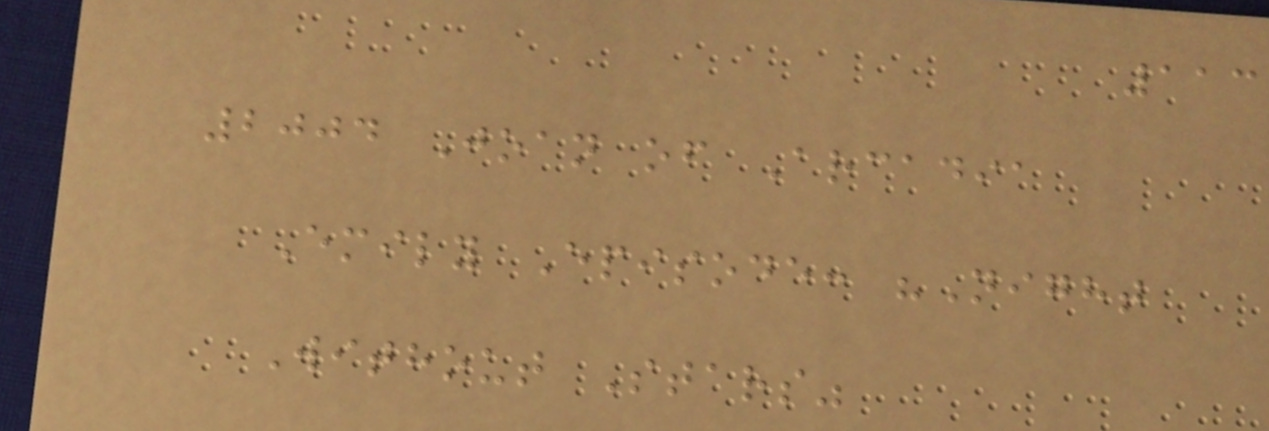113
2004 Joan of Arcadia
Emily Episode: "Night
Without Stars"
